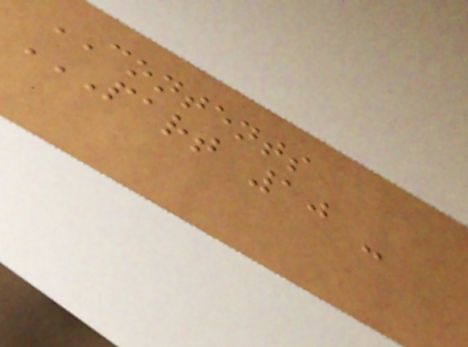CONTENTS
PART 10 -
